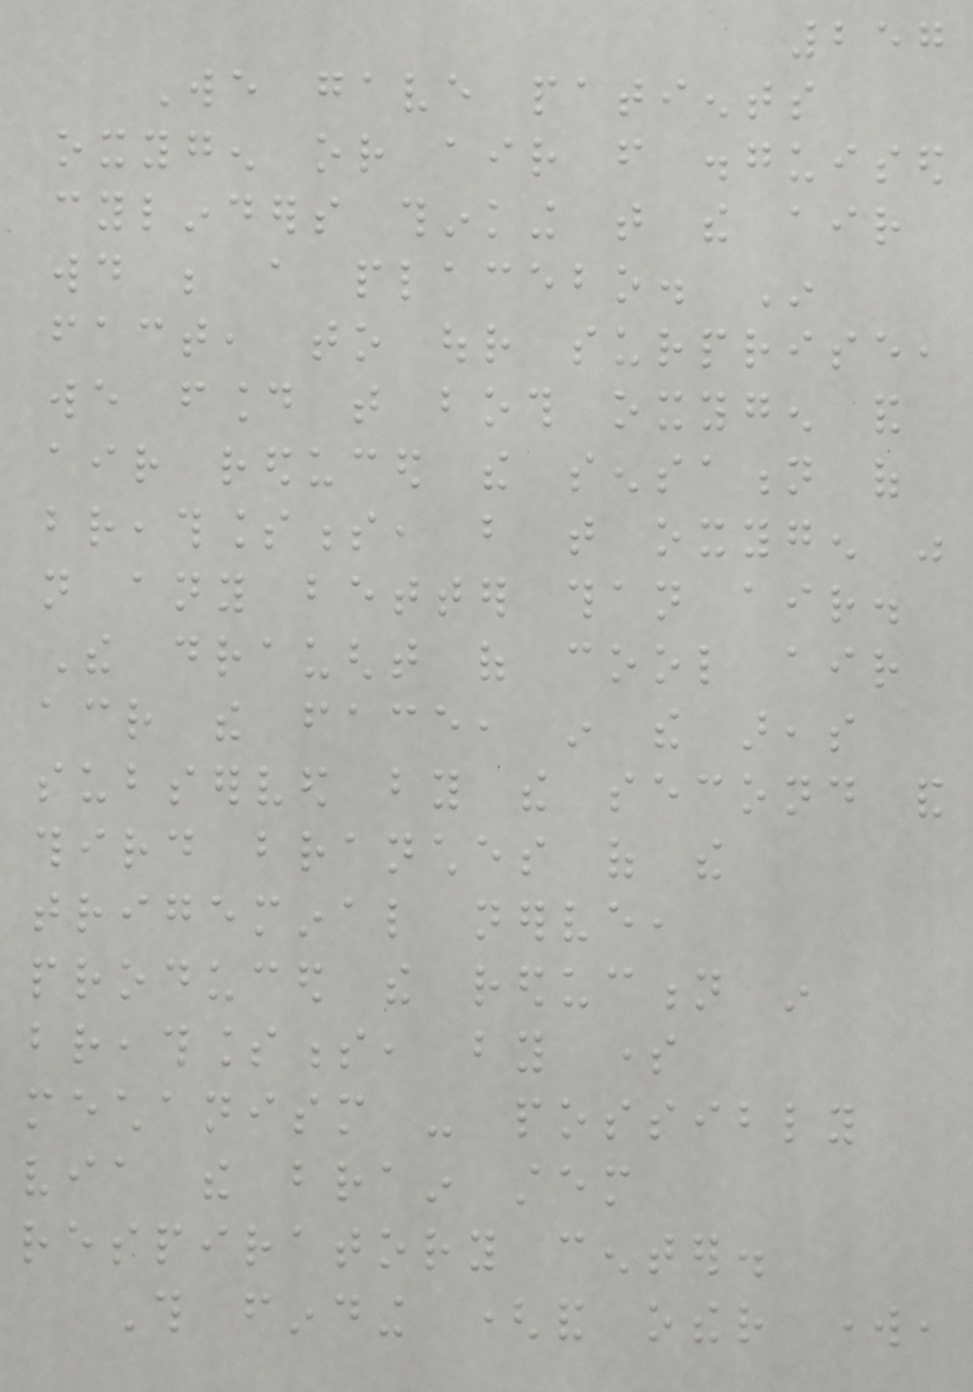257
We gave patients
oxygen or air from disguised
cylinders thinking that the air
would be a placebo. In
fact, to our surprise,
we found that both oxygen and
air reduced the sensation of
breathlessness, but that oxygen was
not any better than air.
The draught of cool air
across the face, in the areas
subserved by the second and
third branches of the
trigeminal nerve,
produced the reduction in
breathlessness, by some
mechanism - possibly
via the brain stem
respiratory center.
This finding (and other work,
